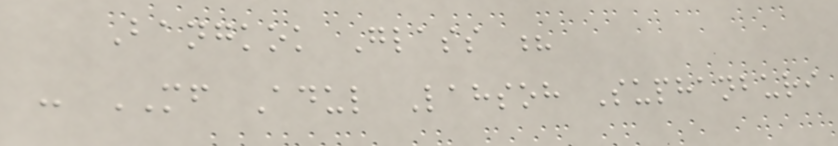Bangkok Glass ?
- MF Adul Lahsoh Suphanburi
